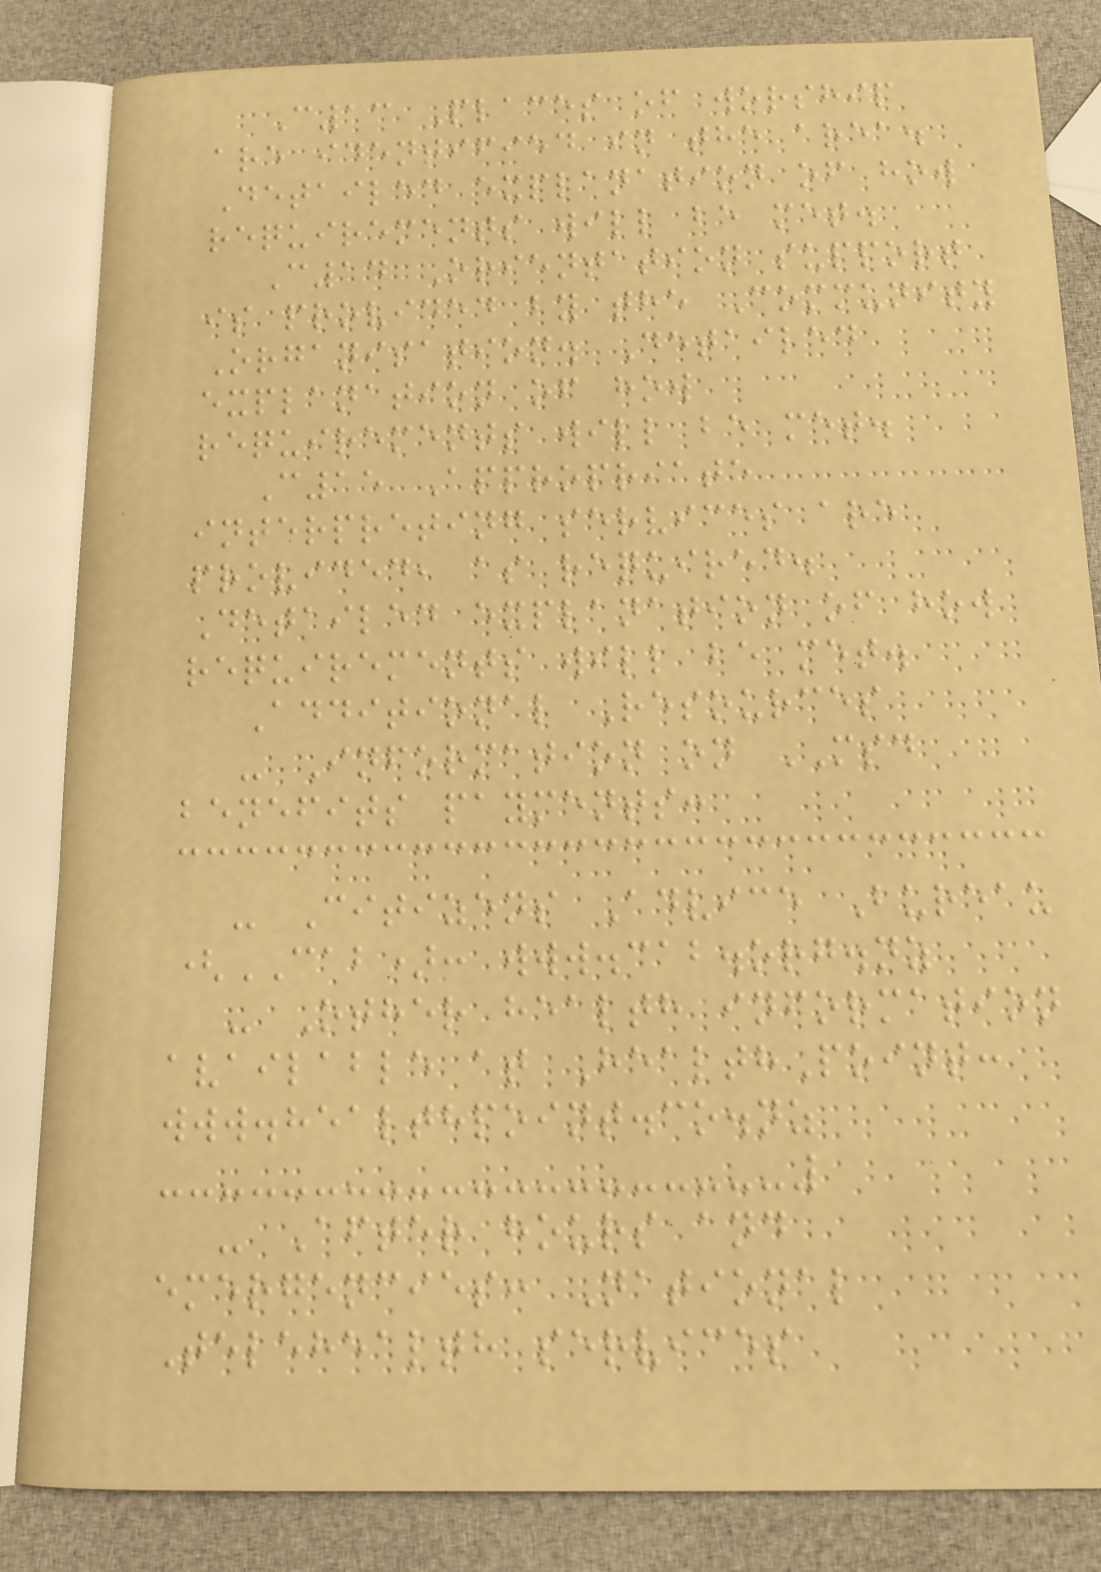C13 Places of worship
are identified in the area.
Detailed explanation of how
requirements will be met.
C14 Orientation support
is provided by the Community
Organisation. Detailed
explanation of how
requirements will be met.
C15 Appropriate
interpreting services are
provided, as required.
Detailed explanation of how
requirements will be met.
Additional Resources
- Information on MSD
benefits payments:
- Citizens Advice Bureau
(CAB): www.cab.org.nz
- Other health information
available at HealthPoint:
www.healthpoint.co.nz
- After hours and
emergencies: National
Telehealth services
